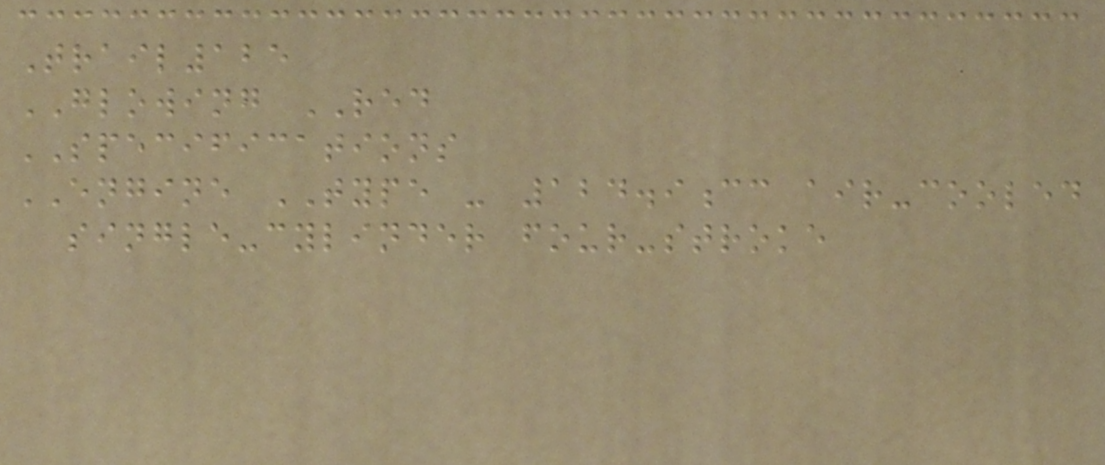Trail125
GLOWING RED
SPECIFICATIONS
ENGINE TYPE - 124.9cc air-cooled
single-cylinder four-stroke
